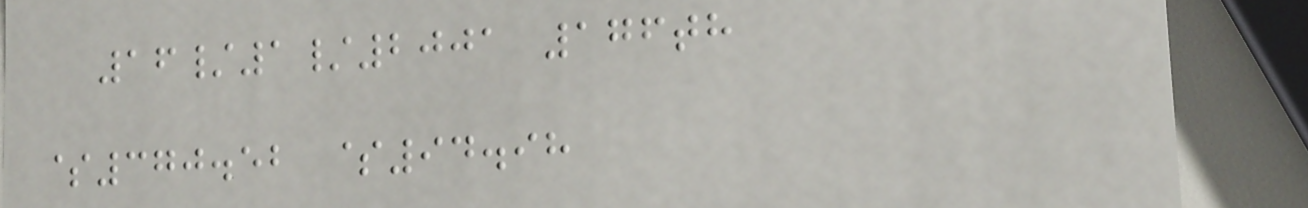16/1/2001 176th
$370.52 $94.98
